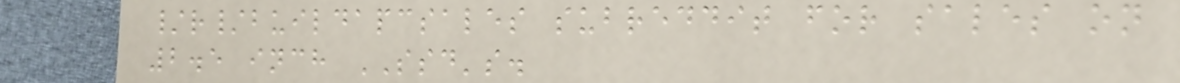/r/buildapcsales subreddit for sales on
2.5 inch SSD's.
